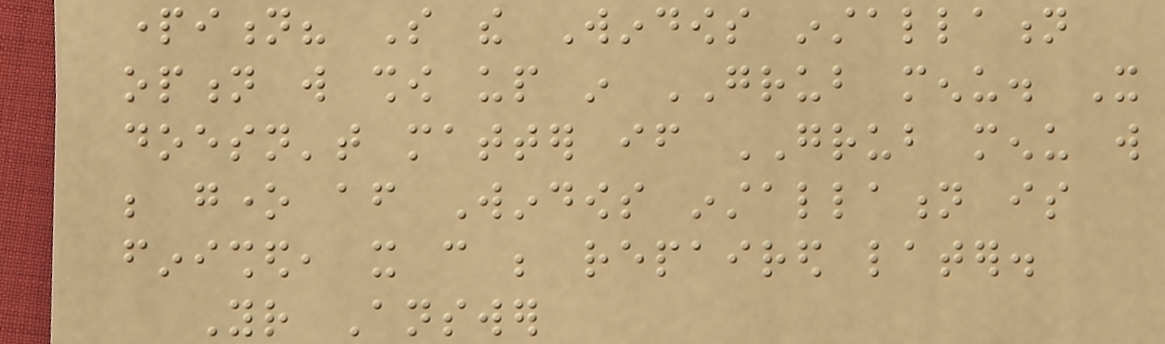partition? So the Windows installation
option will show up in GRUB menu. It
doesn't matter if GRUB menu will
be gone after Windows installation is
finished, it can be repaired later.
Your Answer
